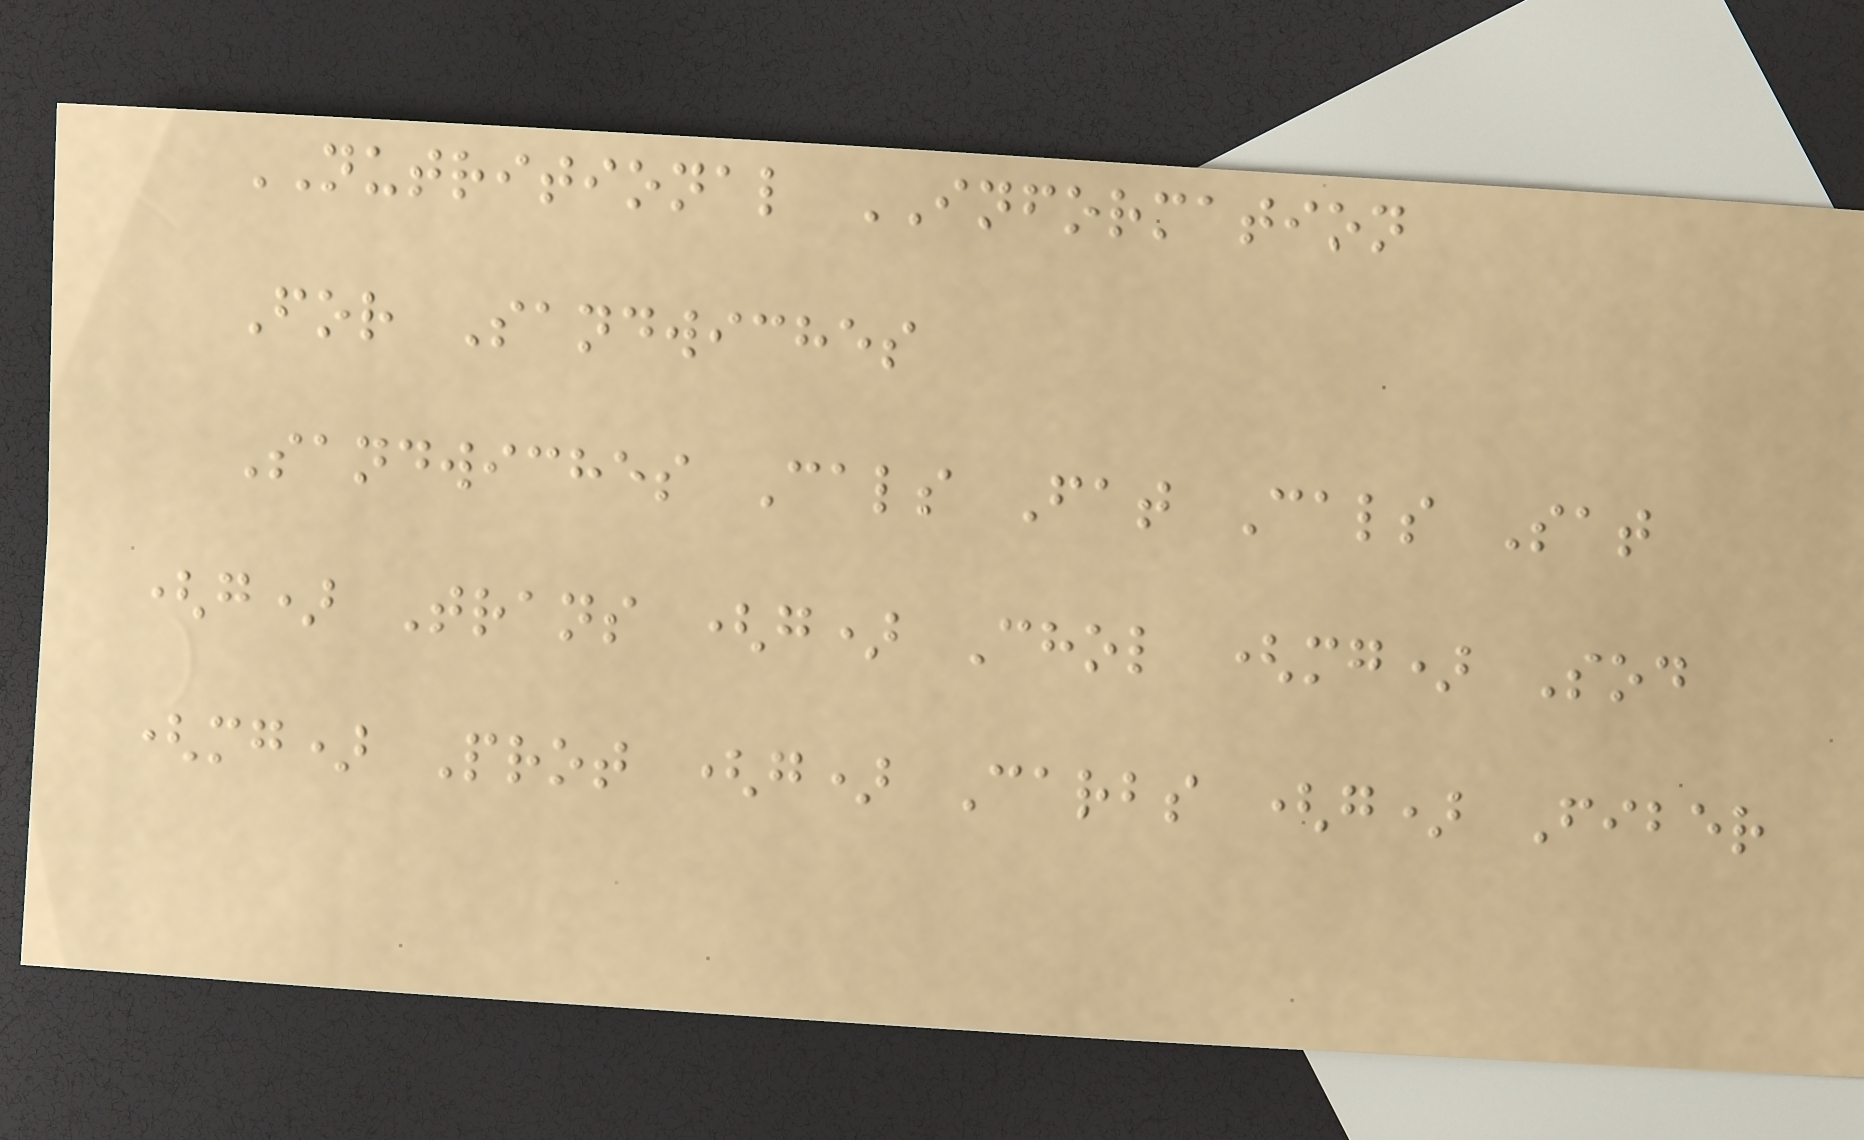NUTRITIONAL INFORMATION
For Sandwiches
Sandwiches Cals Fat Cals Sat
(g) Trans (g) Chol (mg) Sod
(mg) Prot (g) Carbs (g) Fiber
